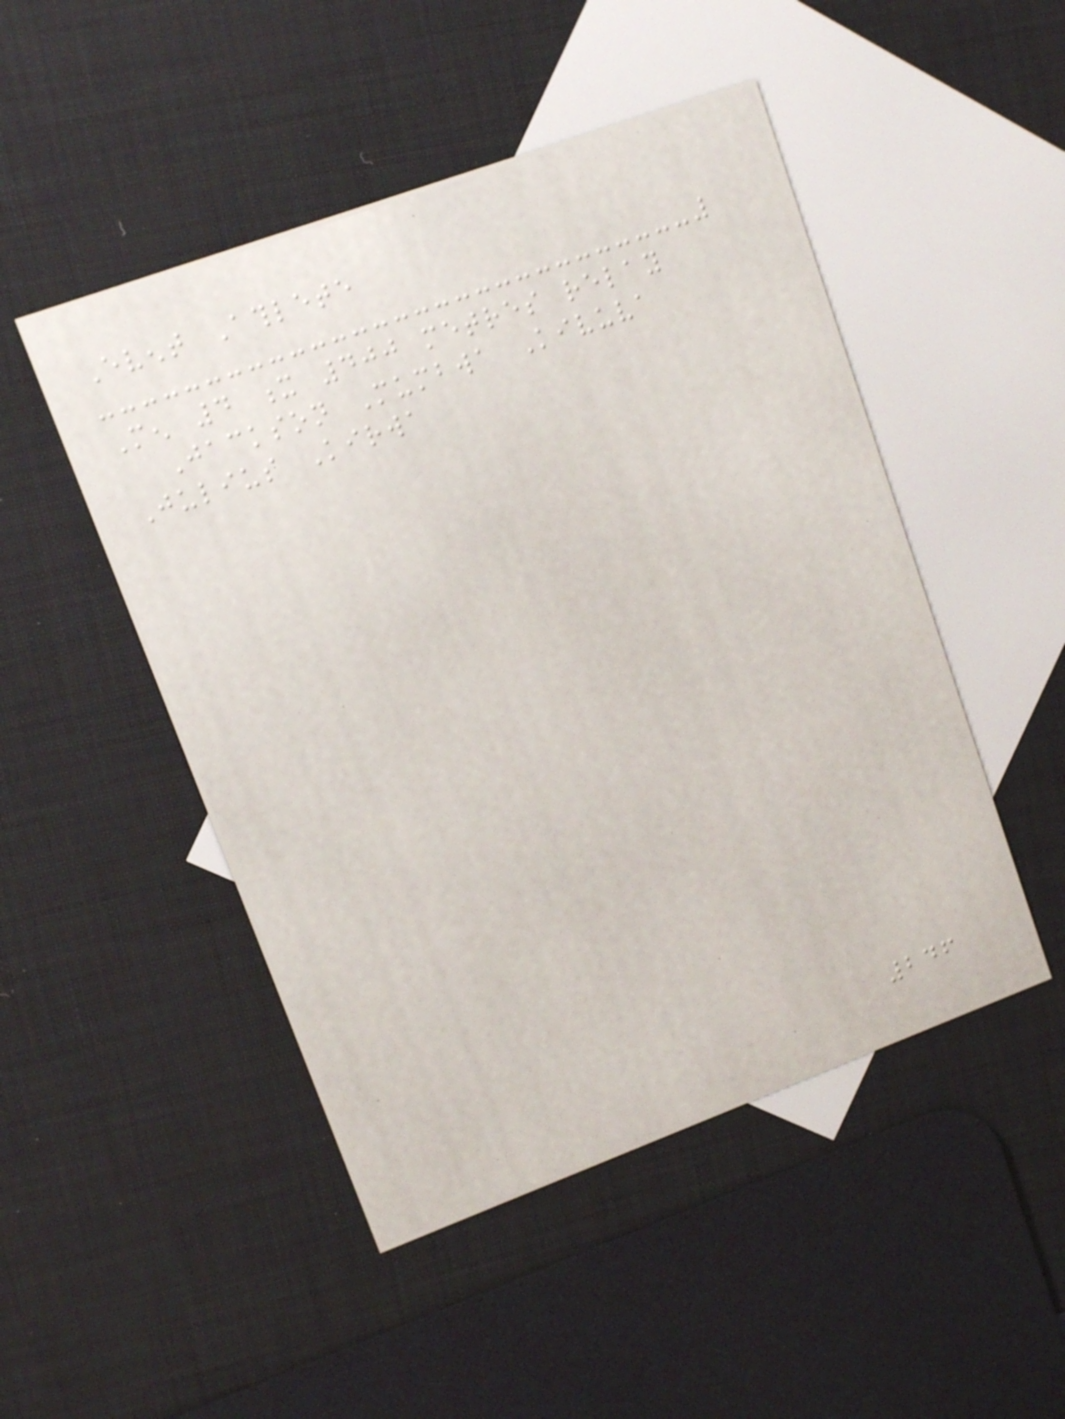Event Athlete
Men 4 x 400 metres relay
Jackson Mumbwa Kivuva
Julius Kirwa
246
